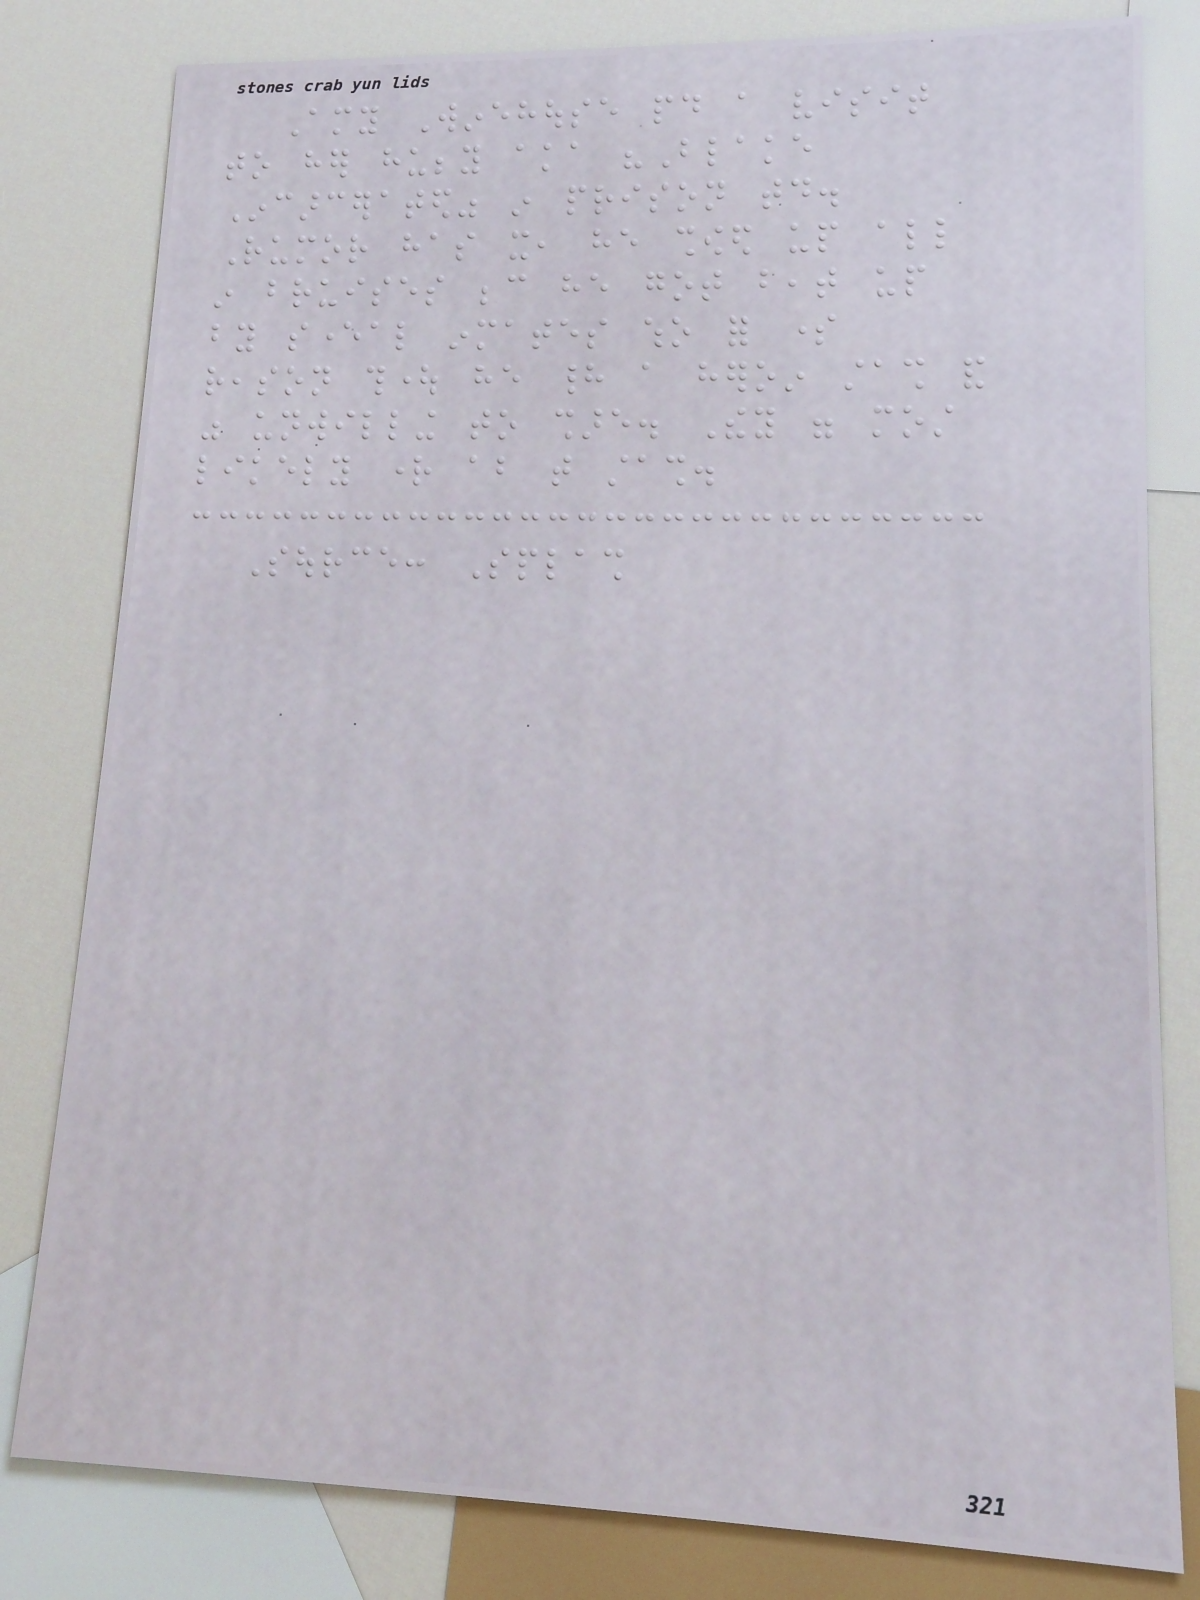Amy Winehouse paid a visit
to her hubby aka "Blake
Incarcerated" in prison today.
Rumor has it, he showed up all
in bruises because he got beat up
by several inmates who for some
reason thought he had a heroin stash and
was unwilling to share. They were most
likely right about that stash.
Source: Splash
